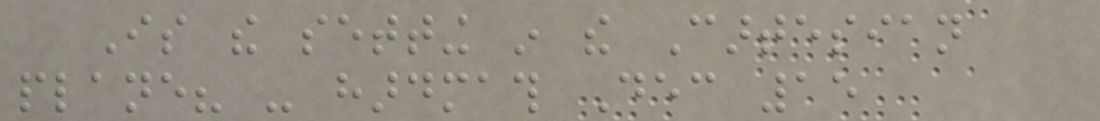Is the setting in the Cartesian
plane? - hardmath Dec 15
